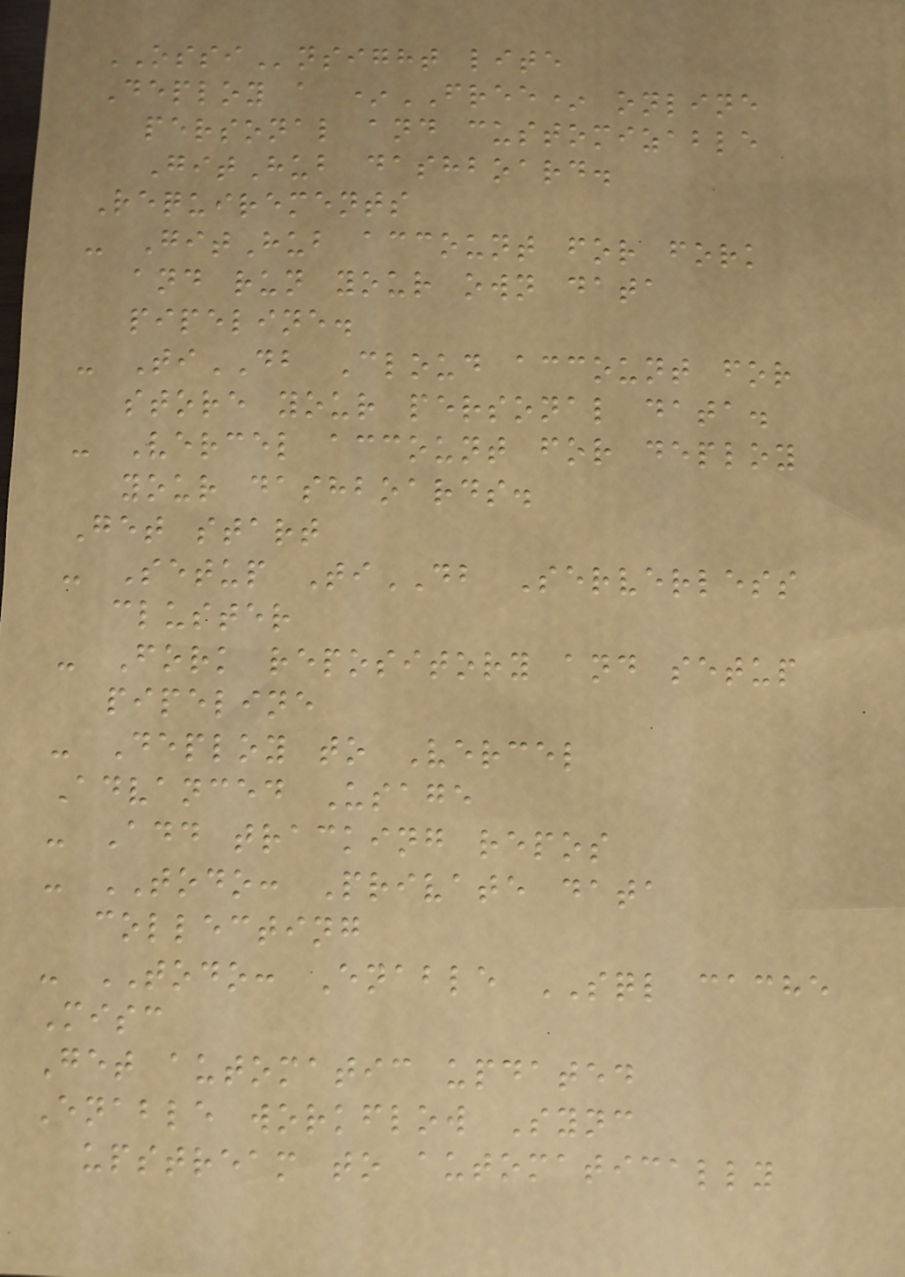OSSInsight lite
Deploy a *FREE* online
personal and customizable
GitHub dashboard.
Requirements
- GitHub account for fork
and run your own data
pipeline.
- TiDB Cloud account for
store your personal data.
- Vercel account for deploy
your dashboards.
Get start
- Setup TiDB Serverless
cluster
- Fork repository and setup
pipeline
- Deploy to Vercel
Advanced Usage
- Add tracking repos
- TODO: Private data
collecting
- TODO: Enable SQL cache
Misc
Get automatic updated
Enable workflow Sync
upstream to automatically
